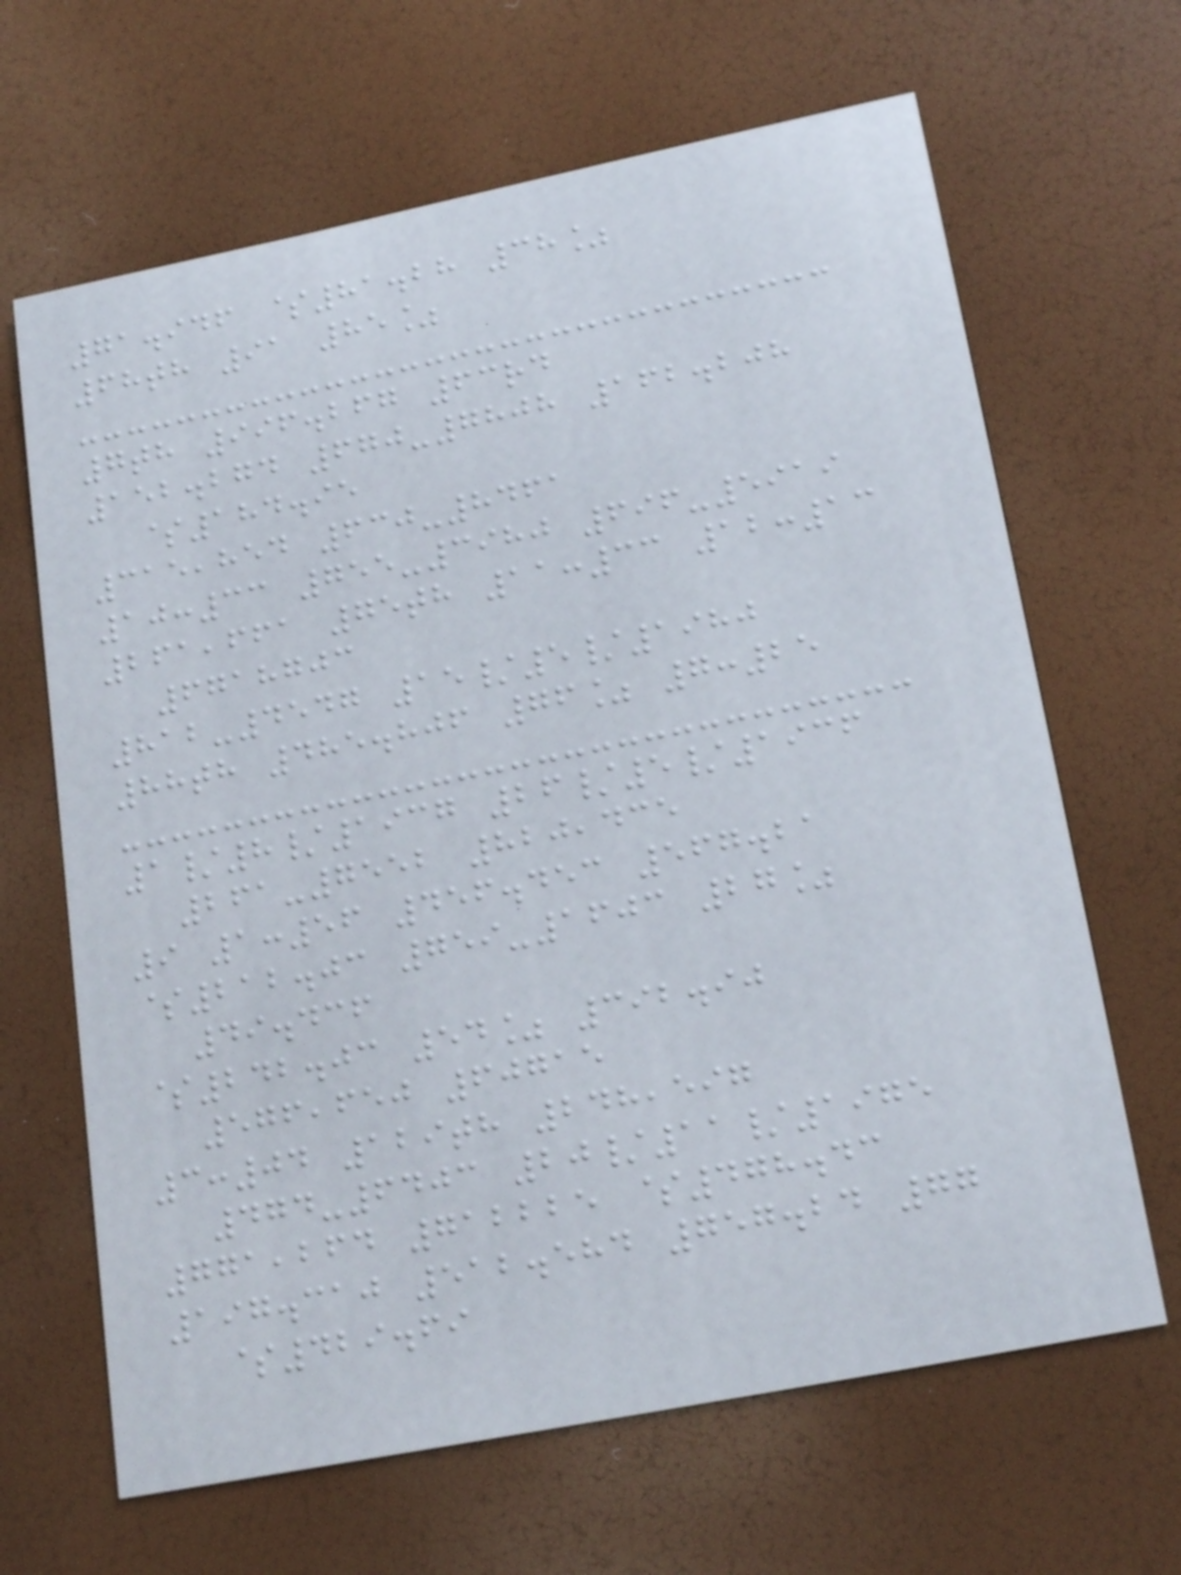71.946 $81.28 38%
68th 91 85%
7th 996.267 63rd
152.274 670-7808 162.208
$184.95
315,854 630-8461
10:33 755-3980 696-5919
261,661 75th 11:33 12:13
6718703
812-4547 15/5/1980
88th 485.806 76% 7:25
1/8/1937 26/5/1936
261-7552 820,435
9 1:56 456.453 567.21
$212.03 759-1603 27%
49.436
$242.03 54% 392.90
576,650 60715
3:04 129th 248,597
474-6403 20/11/1975
771,264 712225 $478.43
197.310 512.584 757.24 77
$429.69
